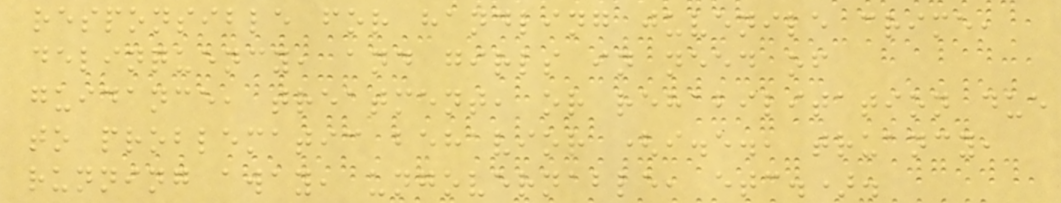responsible for handling juvenile crime,
delinquency, and girls in need of
guidance, treatment, or rehabilitation due
to problematic behavior (i.e., truancy,
running away, ungovernable, etc.).
